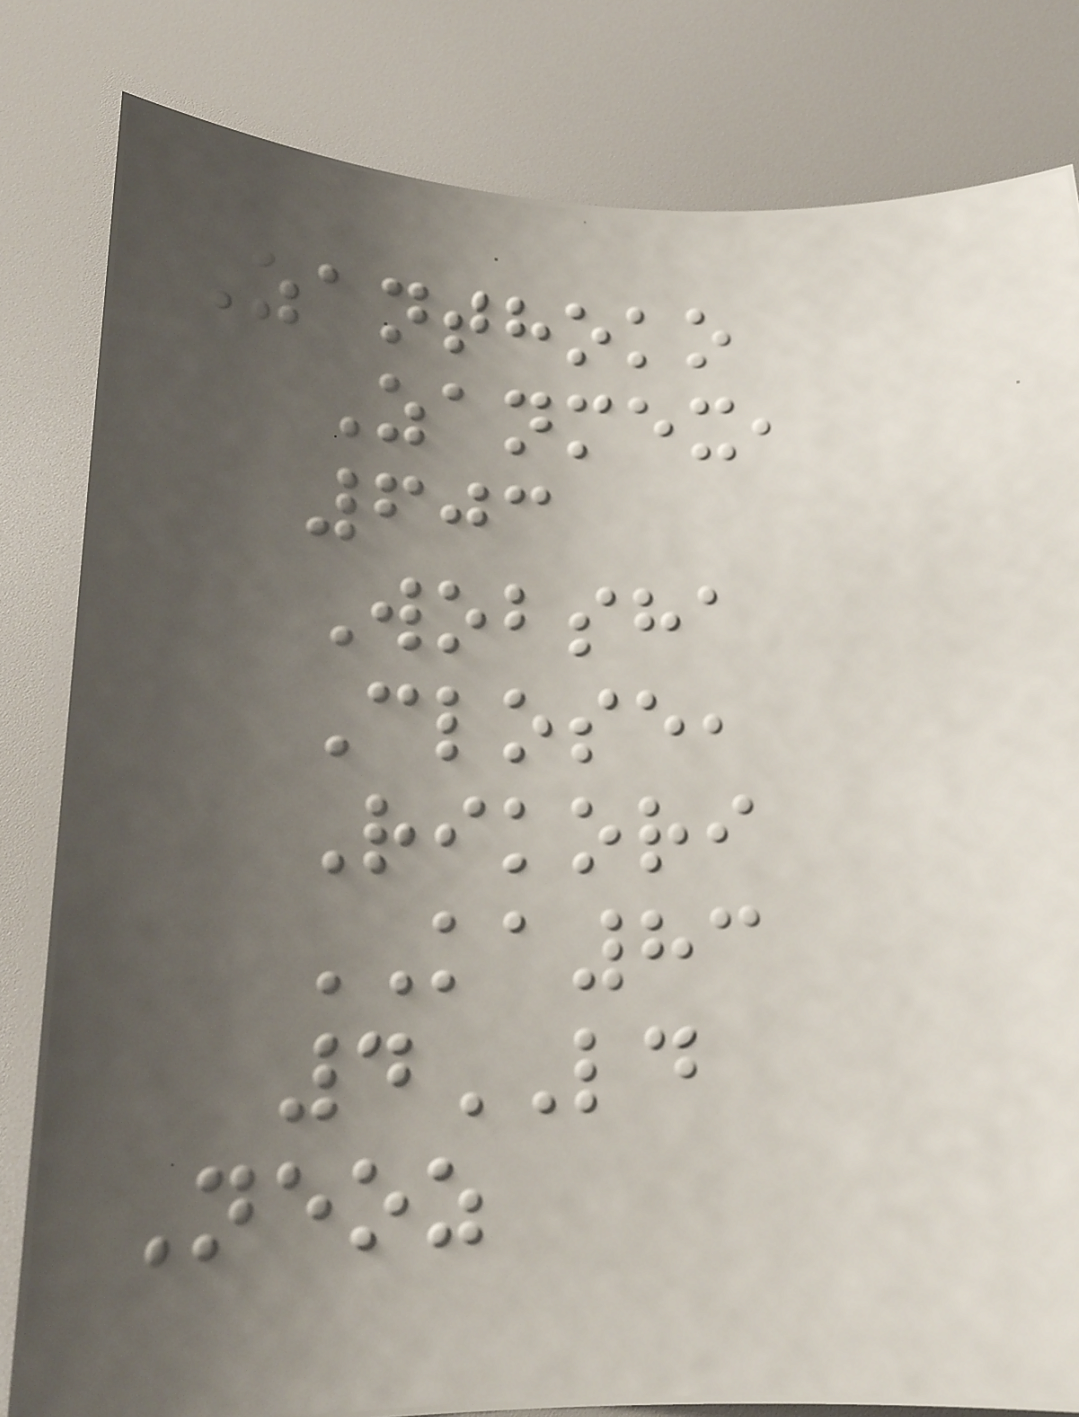Zanthoko
Zanmex,
603
Wobsha
Close,
Rikori
KA83
4LD
Neoz
